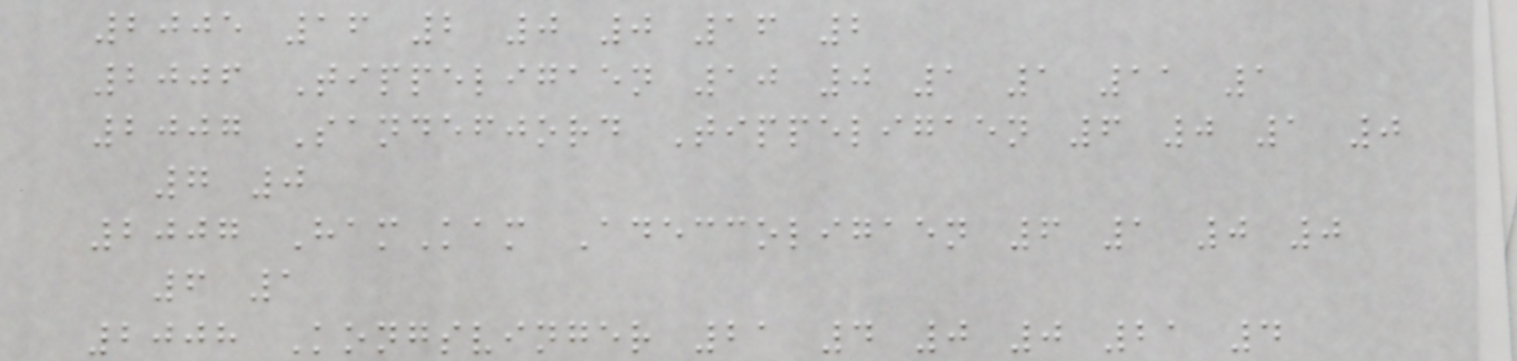2005 16 2 0 0 16 2
2006 Tippeligaen 10 0 1 1 11 1
2007 Sandefjord Tippeligaen 6 0 1 0
7 0
2007 HamKam Adeccoligaen 6 1 0 0
6 1
2008 Kongsvinger 21 4 0 0 21 4
